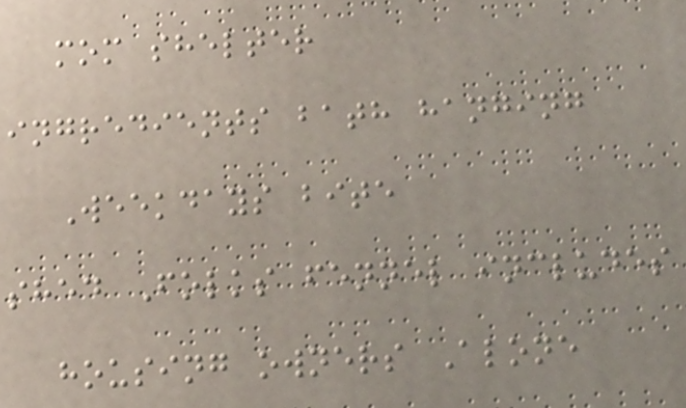mom shelter
ingredients bath hanging
Weekdays bite
shed Folks fennel includes
housing owners Alone
